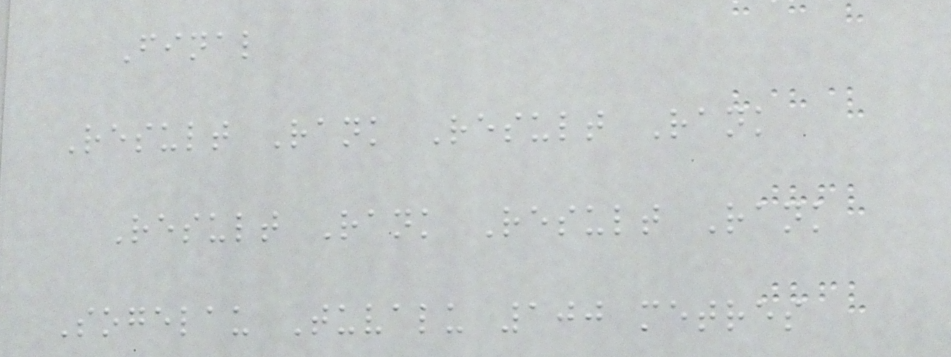Final
Result Rank Result Rank
Result Rank Result Rank
Sogelau Tuvalu 100 metres
